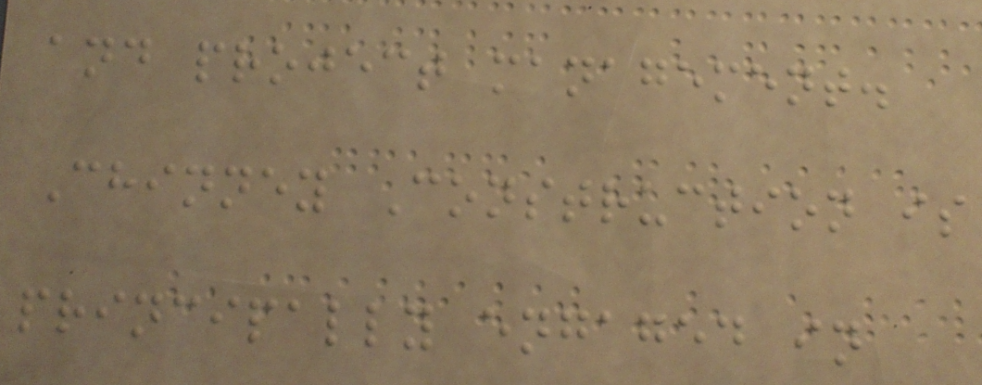and project management.
Chinney Construction is
principally engaged in
